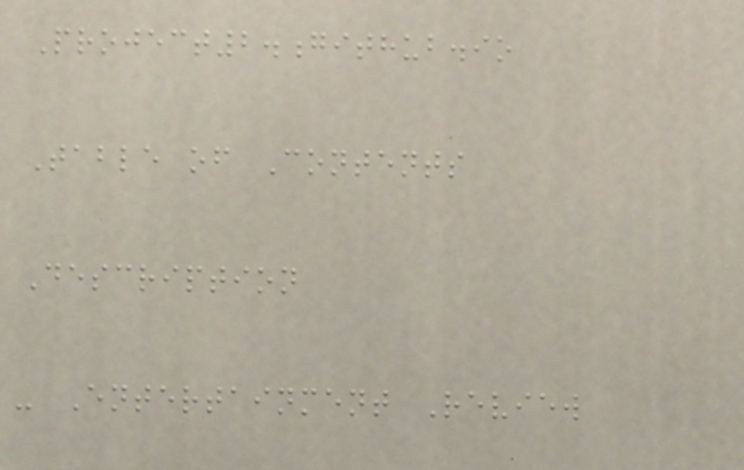Project2.github.io
Table of Contents
Description
- Entertainment Review
